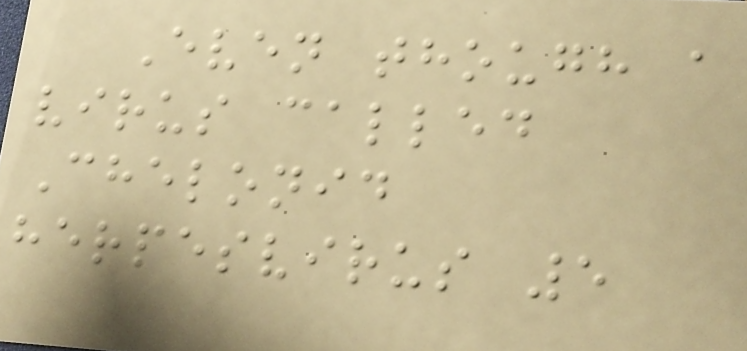Even though a
virus called
Chelonid
herpesvirus 5
